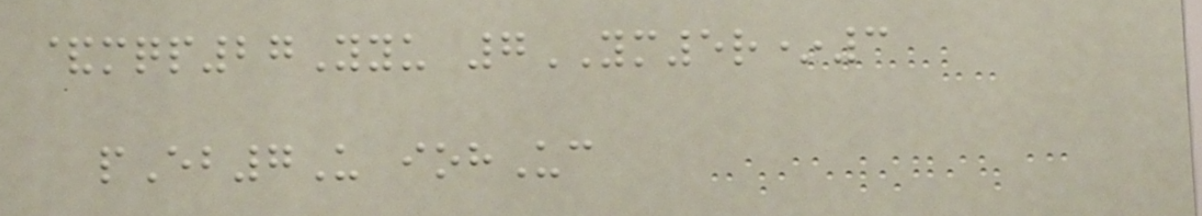&mqp27Yyu 7YM5r*3
pEb7U iohUc
